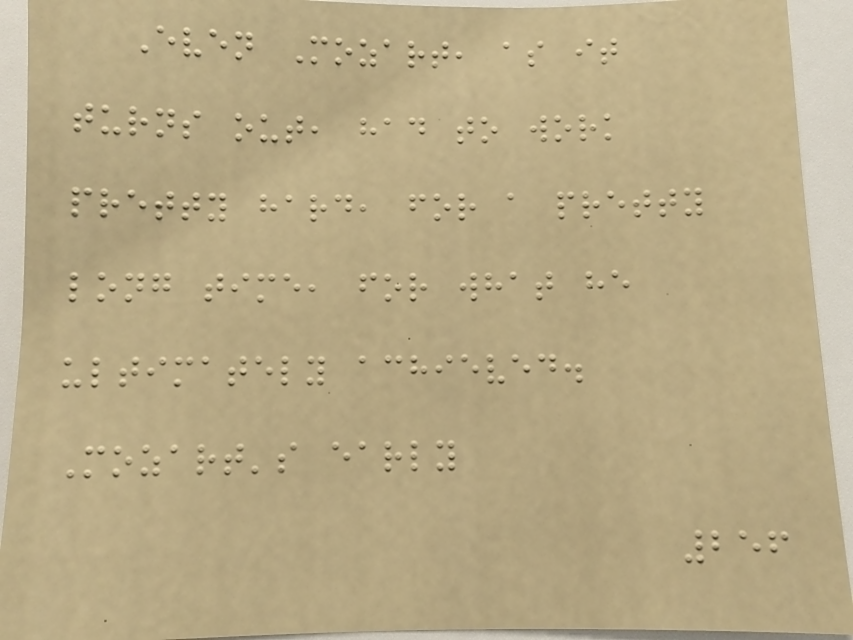Even Mozart, as it
turns out, had to work
pretty hard, for a pretty
long time, for what he
ultimately achieved.
Mozart's early
256
